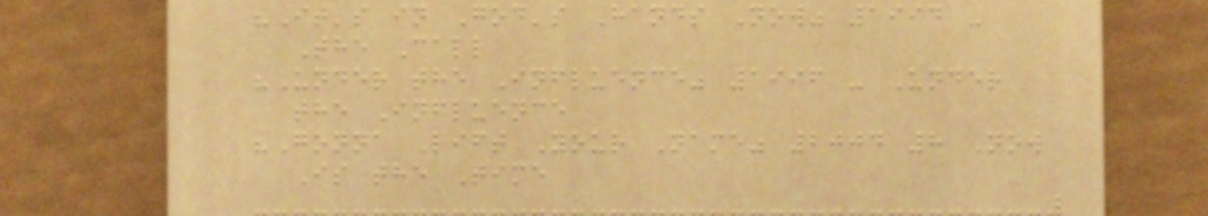"It's in God's Hands Now" 1994 -
The Call
"Under the Influence" 1996 - Under
the Influence
"Gonna Lift Your Name" 2004 8 Now
Is the Time
